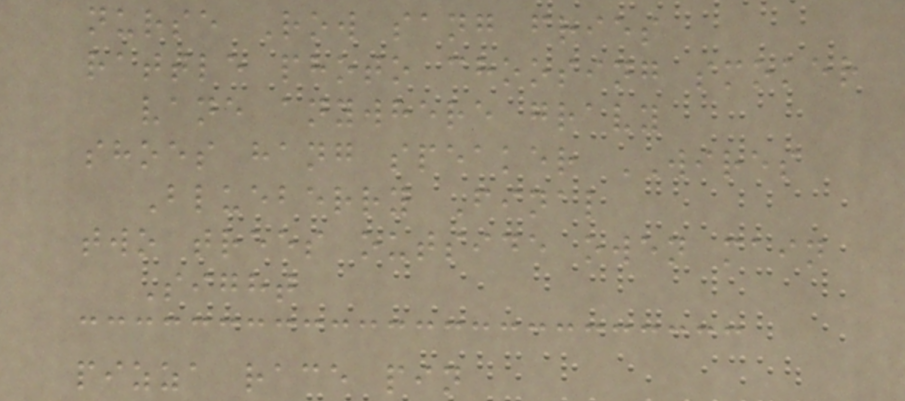nurse Row sang fries
rattle photo choosing smoker
vane anywhere gravy
shoes hang speaker WIRES
Blueberry Final
two trees outside owen main
Sight
pizza race pin
